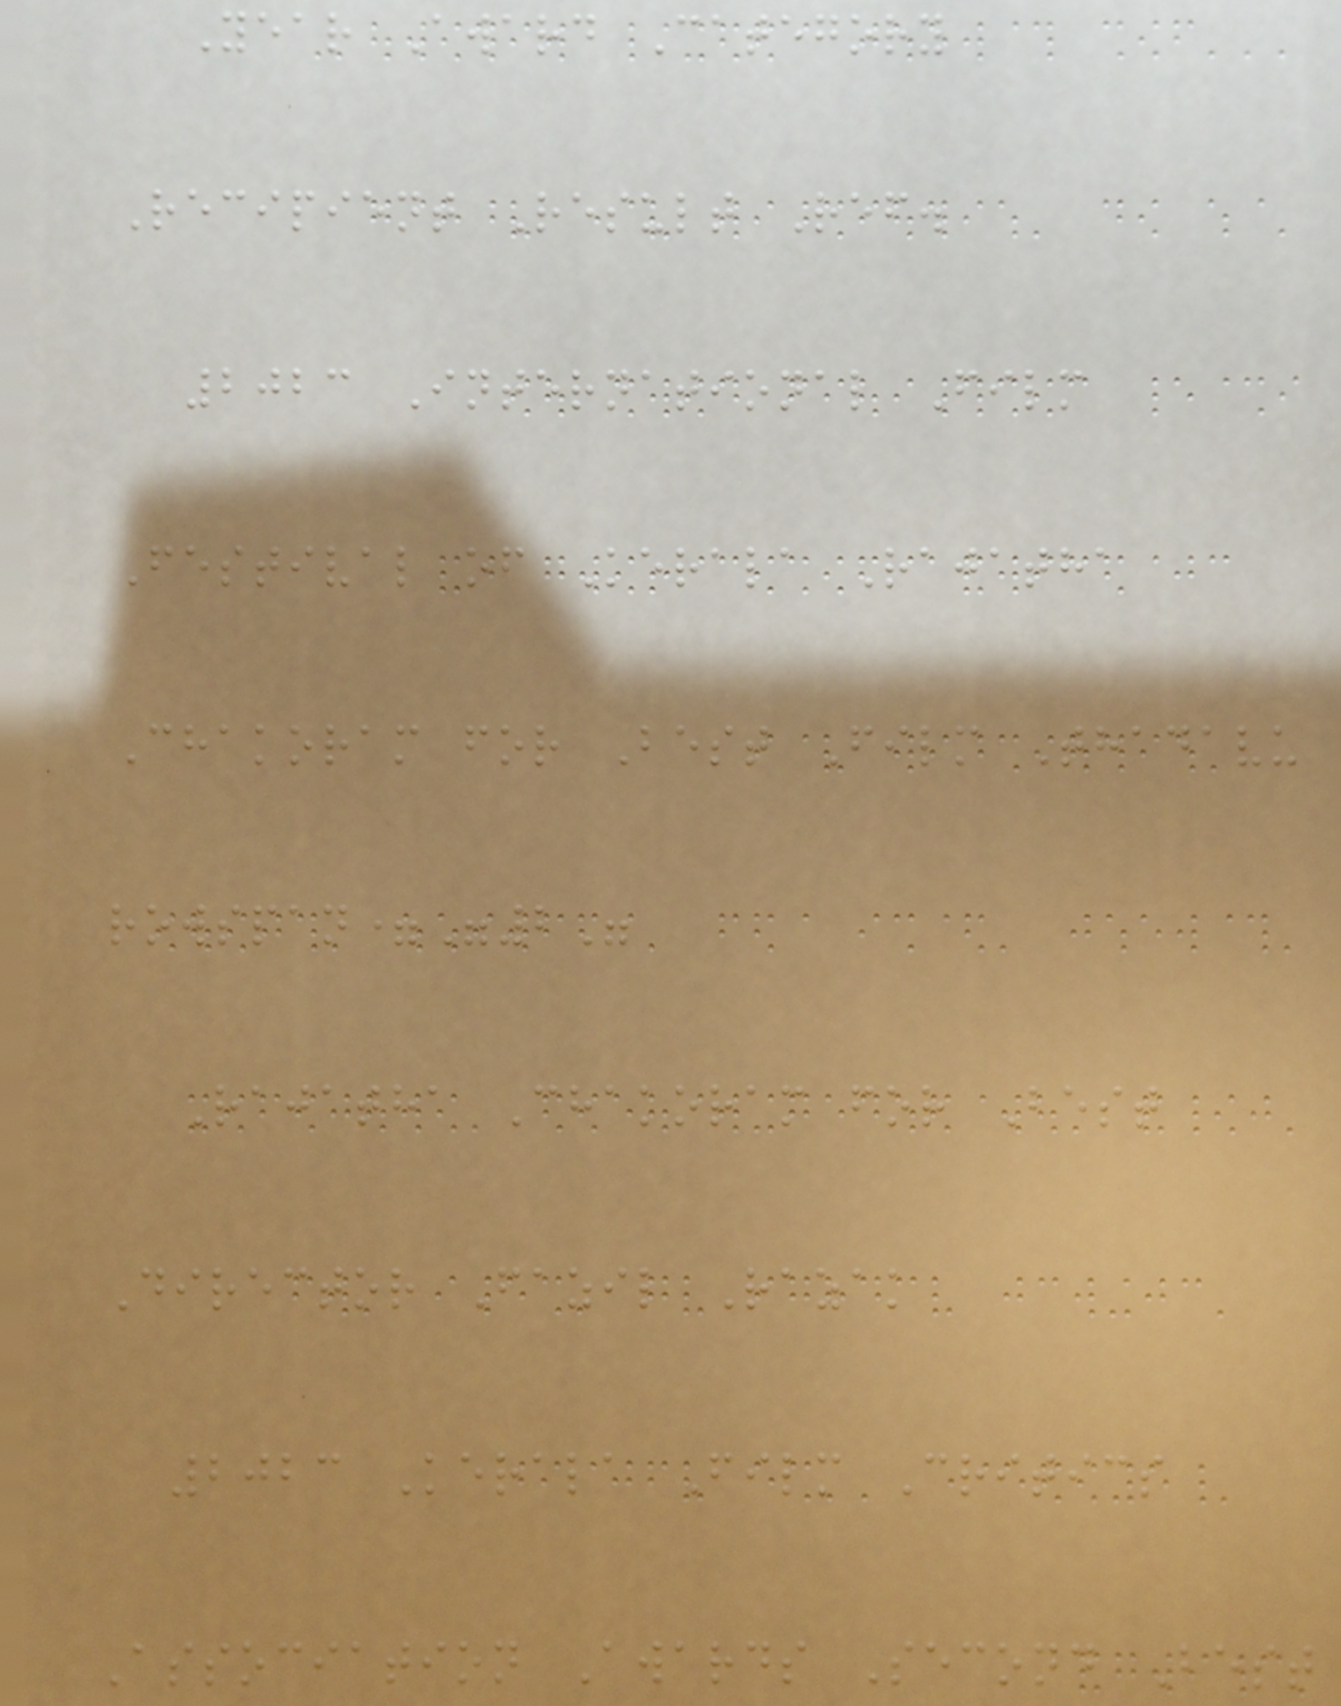Year Award Category
Recipient Result Ref.
2023 International Film
Festival of Kerala Rajatha
Chakoram for Best Film Thadavu
rowspan="2"
Rajatha Chakoram for Best
Director Fazil Razak
2023 Kerala Film Critics
Association Awards Second Best
